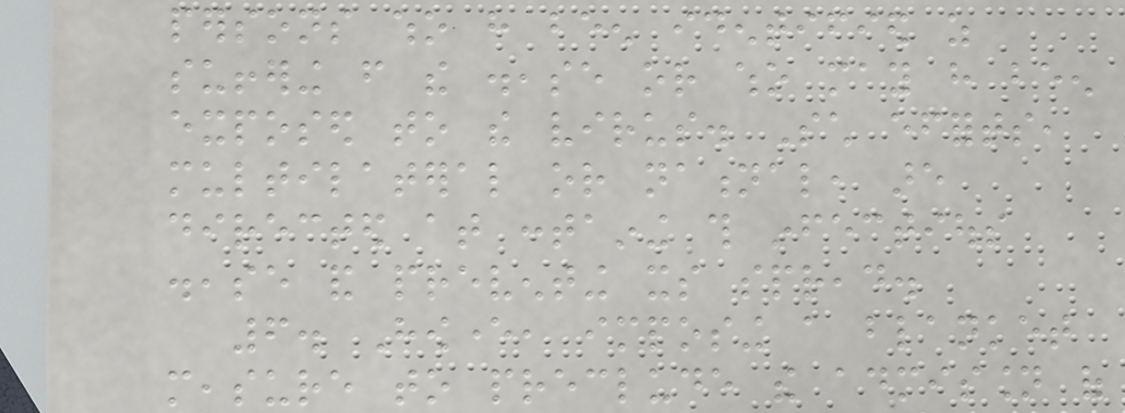persons who have been identified as
suffering from the disease or who may have been
exposed to the virus. Such efforts,
multilateral or national, are
directed at containing this infectious
disease and preventing its spread.
6. However, imposing a blanket
measure to preclude the admission of
